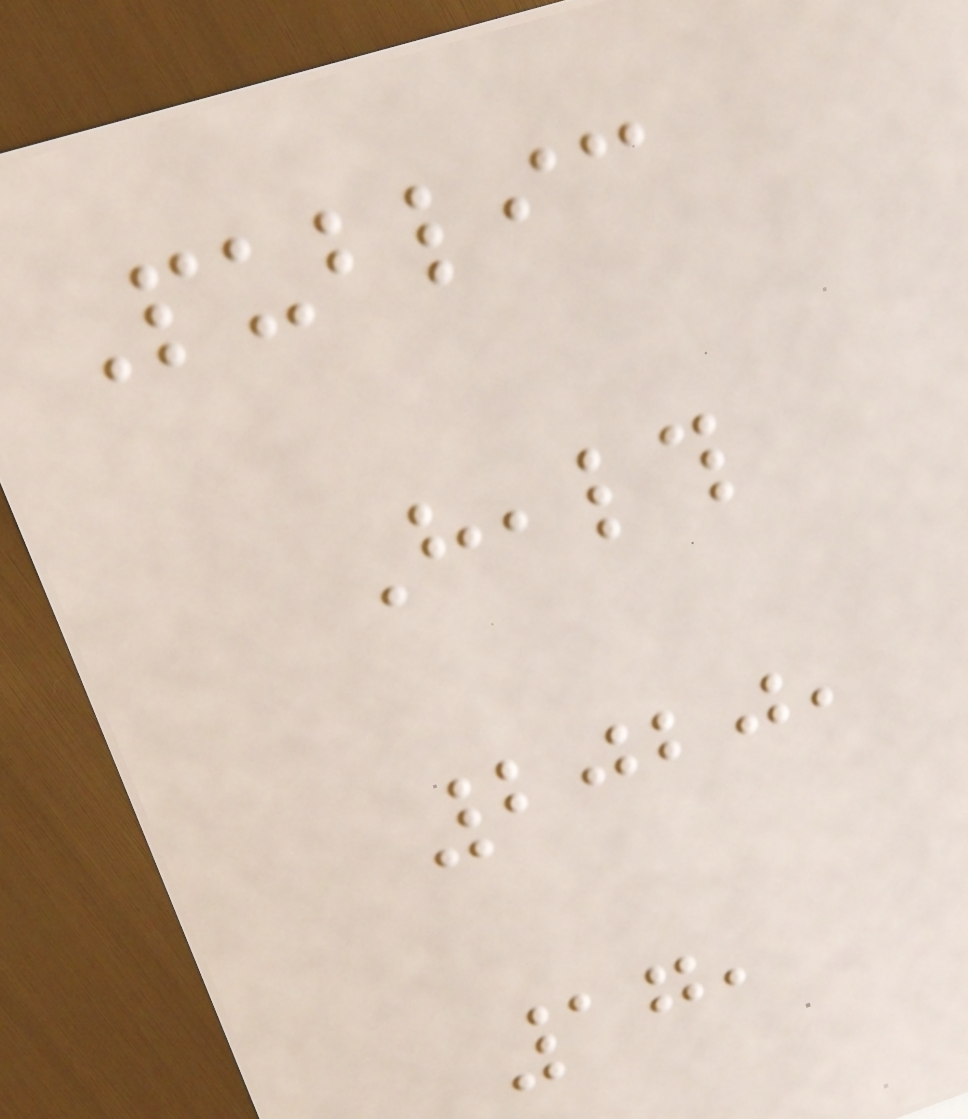Public
Health
2020,
17,
